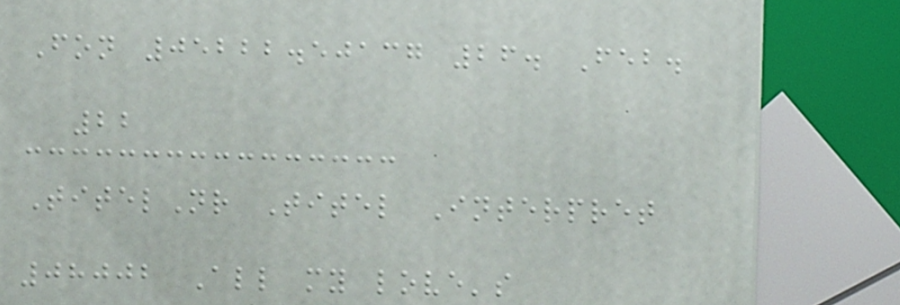Fon 05222.50137 26. Feb.
22
TitelNr Titel Interpret
08002 All my love's
